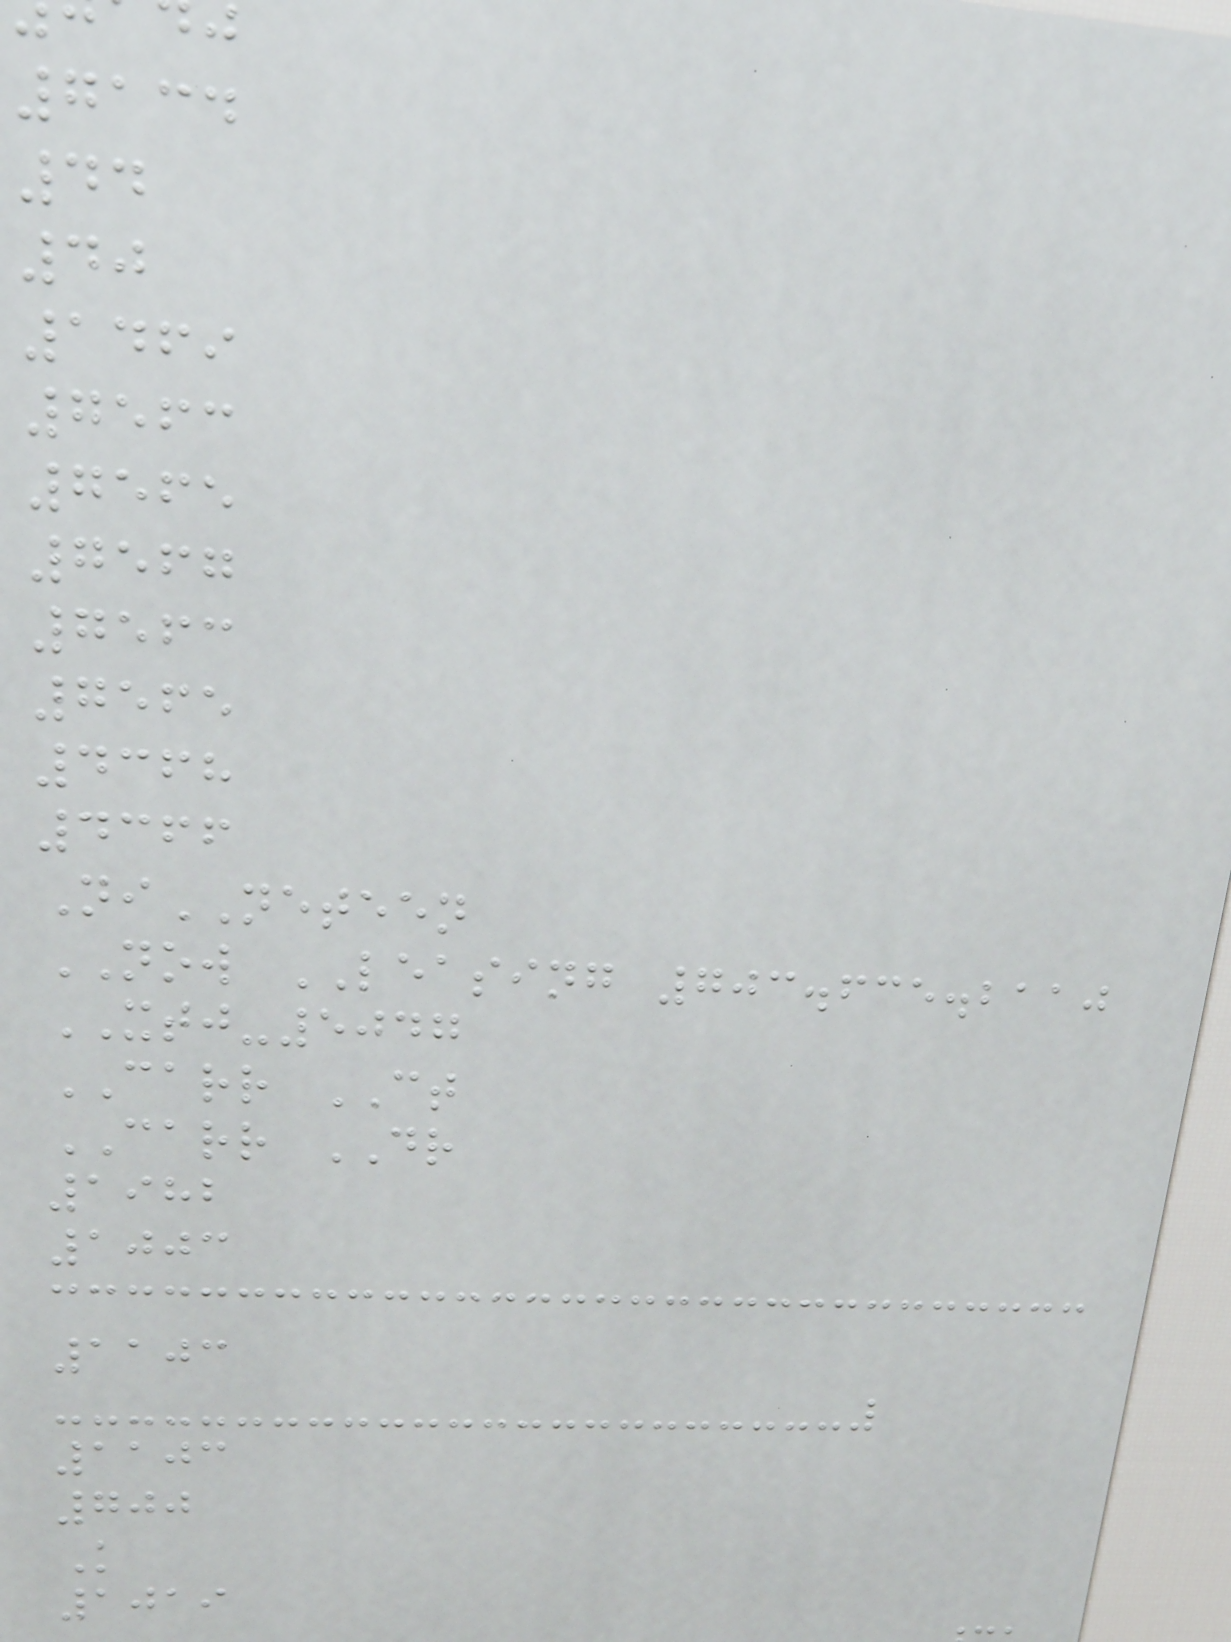7134
44
40
1469
7563
7565
7567
7563
7565
4368
4366
NiNETEEN
NOW LEASING 703.635.2110
XTJ-5047
CARR CT
CARR DR
1982
1003
1103
1103
700
K
1019
